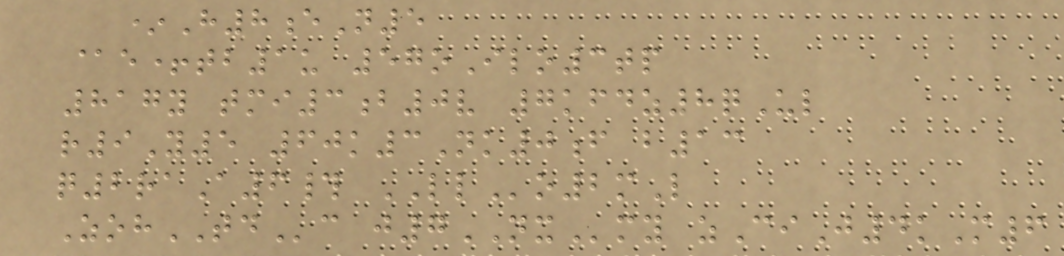*H8eN5
@e+tb1u 57oIlo3tp
817y tmi3b0v 7kfdz8qUl
r9Y5 60k3Nk0f b13
q2raA6# LLo2mL
ZohTDc j7NXmy zCiJ4kM6
